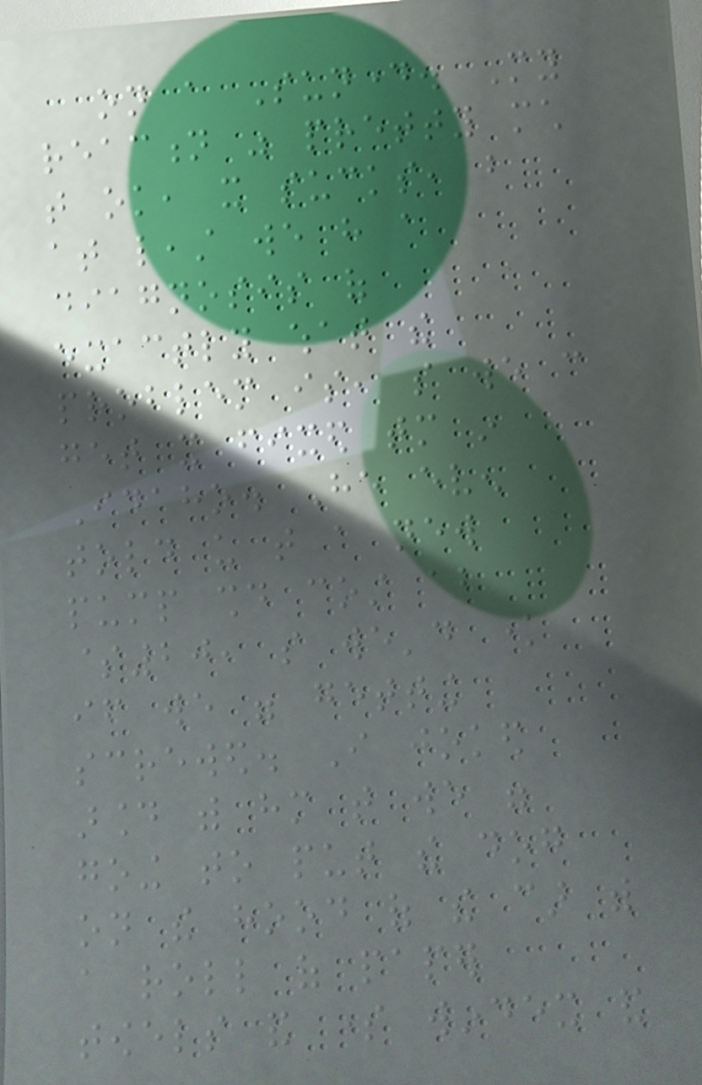on a Sunday. My
reaction was pretty much
that ok, it sucks, but
at least we have a
diagnosis of
exactly what the
problem is, so we can
get it fixed tomorrow in
Idaho. He even
told us that a new
pump should cost about
$20, so we'd know
if we were getting
screwed. I joked
around with him that we were
going to put the dog
on the hood of the car with
a roll of paper
towels and some windex and
